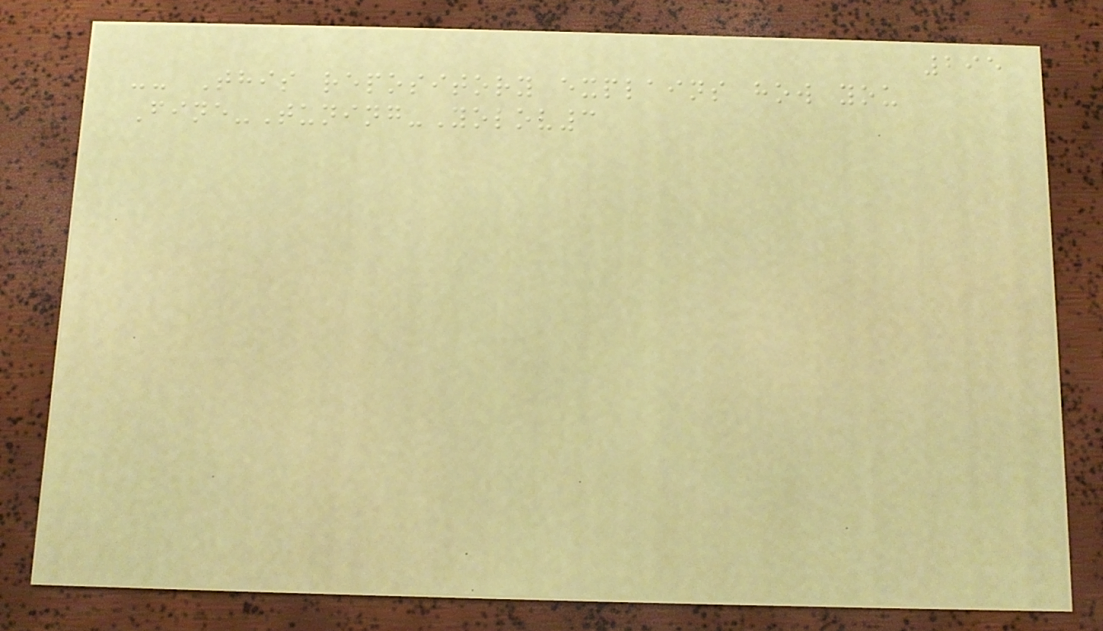295
-- This repository explains how you
Fine-Tuning-Yolov3
